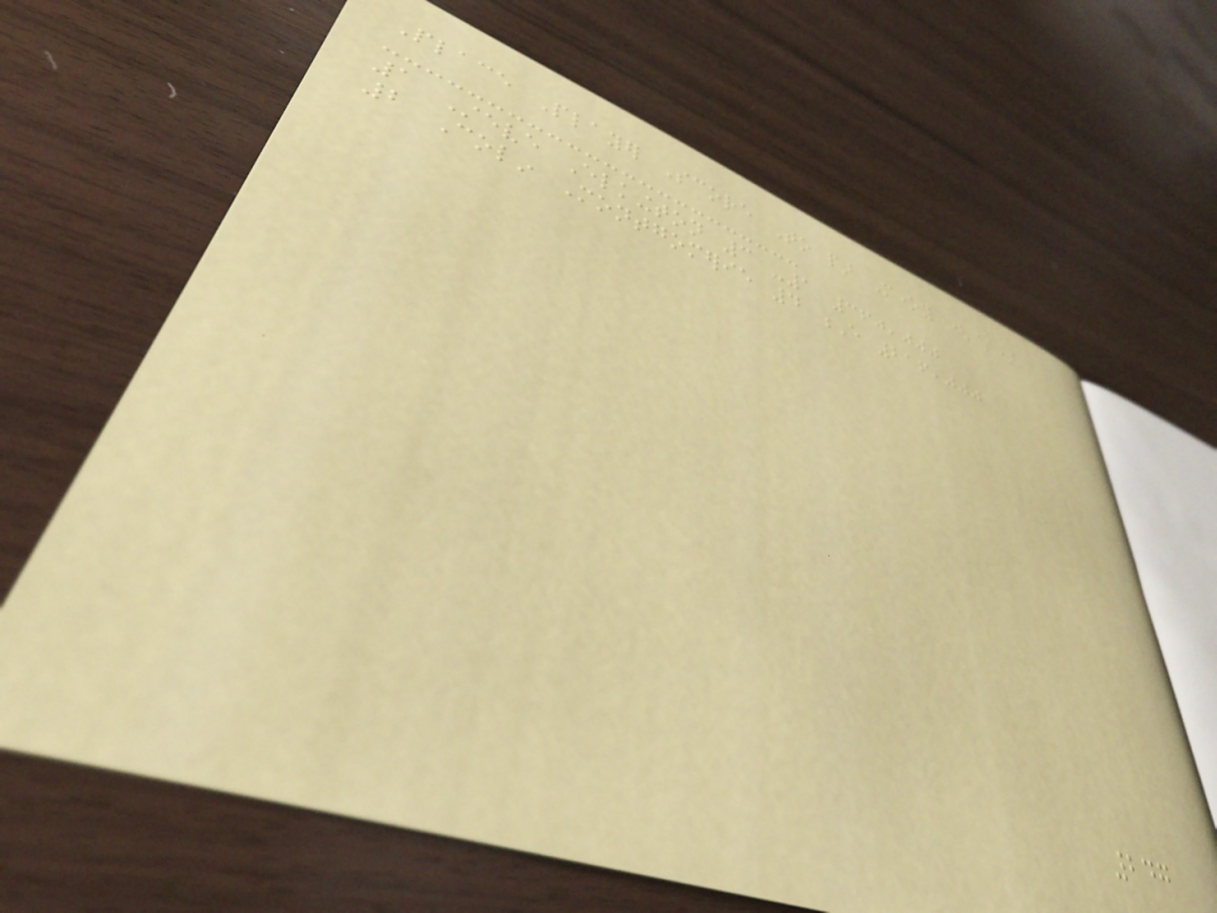Place Player Score To par Money ($)
1 Steve Elkington 3 -1 360,000
2 Colin Montgomerie 4 E 216,000
247
